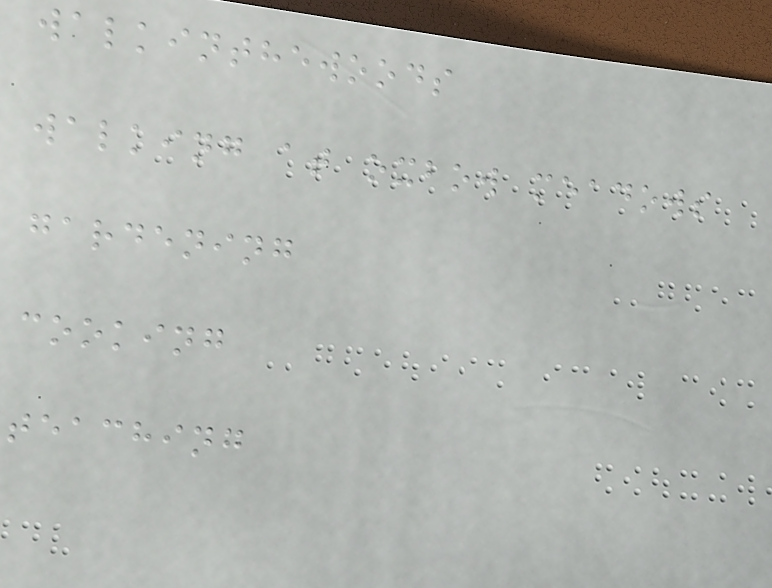walkinthewoods
walking at oxbow meadows
gardening
cooking
teaching
